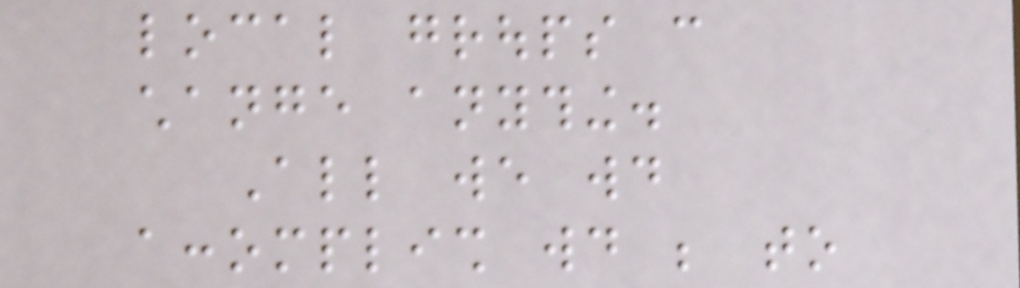local groups can
change anything.
All we would
accomplish would be to
